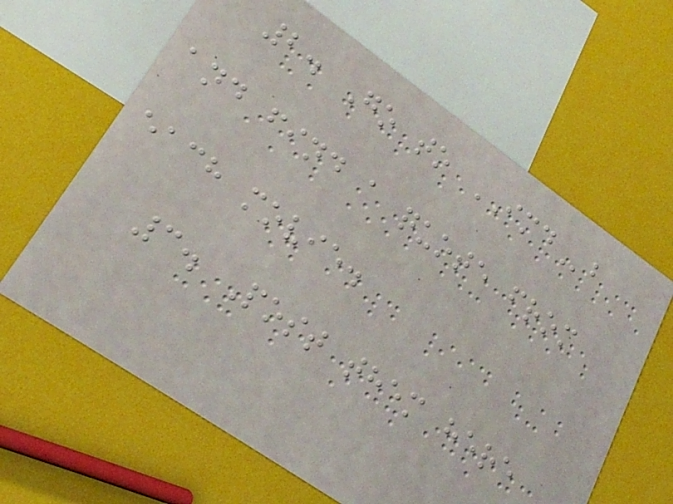2. Go to IMDb
and find a quote from
each movie.
3. Post them here
